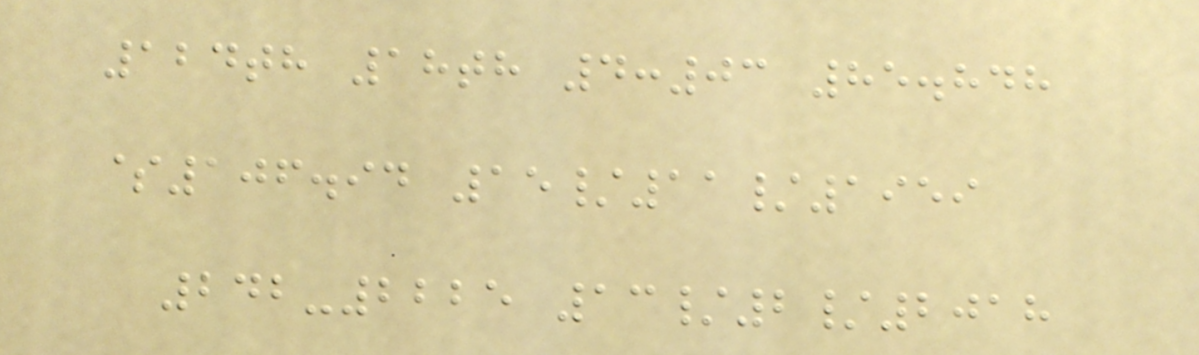124th 18th 4:03 85.848
$106.94 15/11/1959
242-2225 13/2/2018
